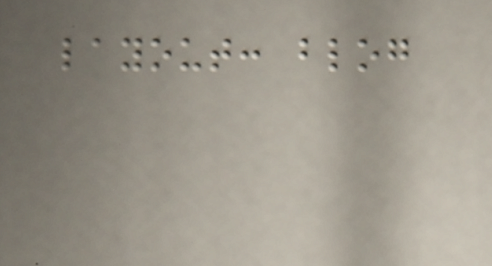layout: blog
